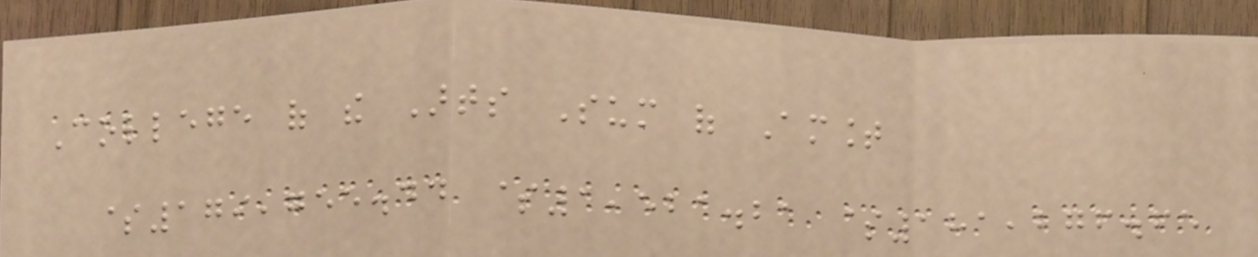College of the Arts Sum of Amount
$179,755.44 $1,521.21 $181,276.65
